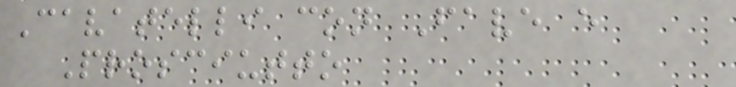Cavatelli con Fave e
Prosciutto
